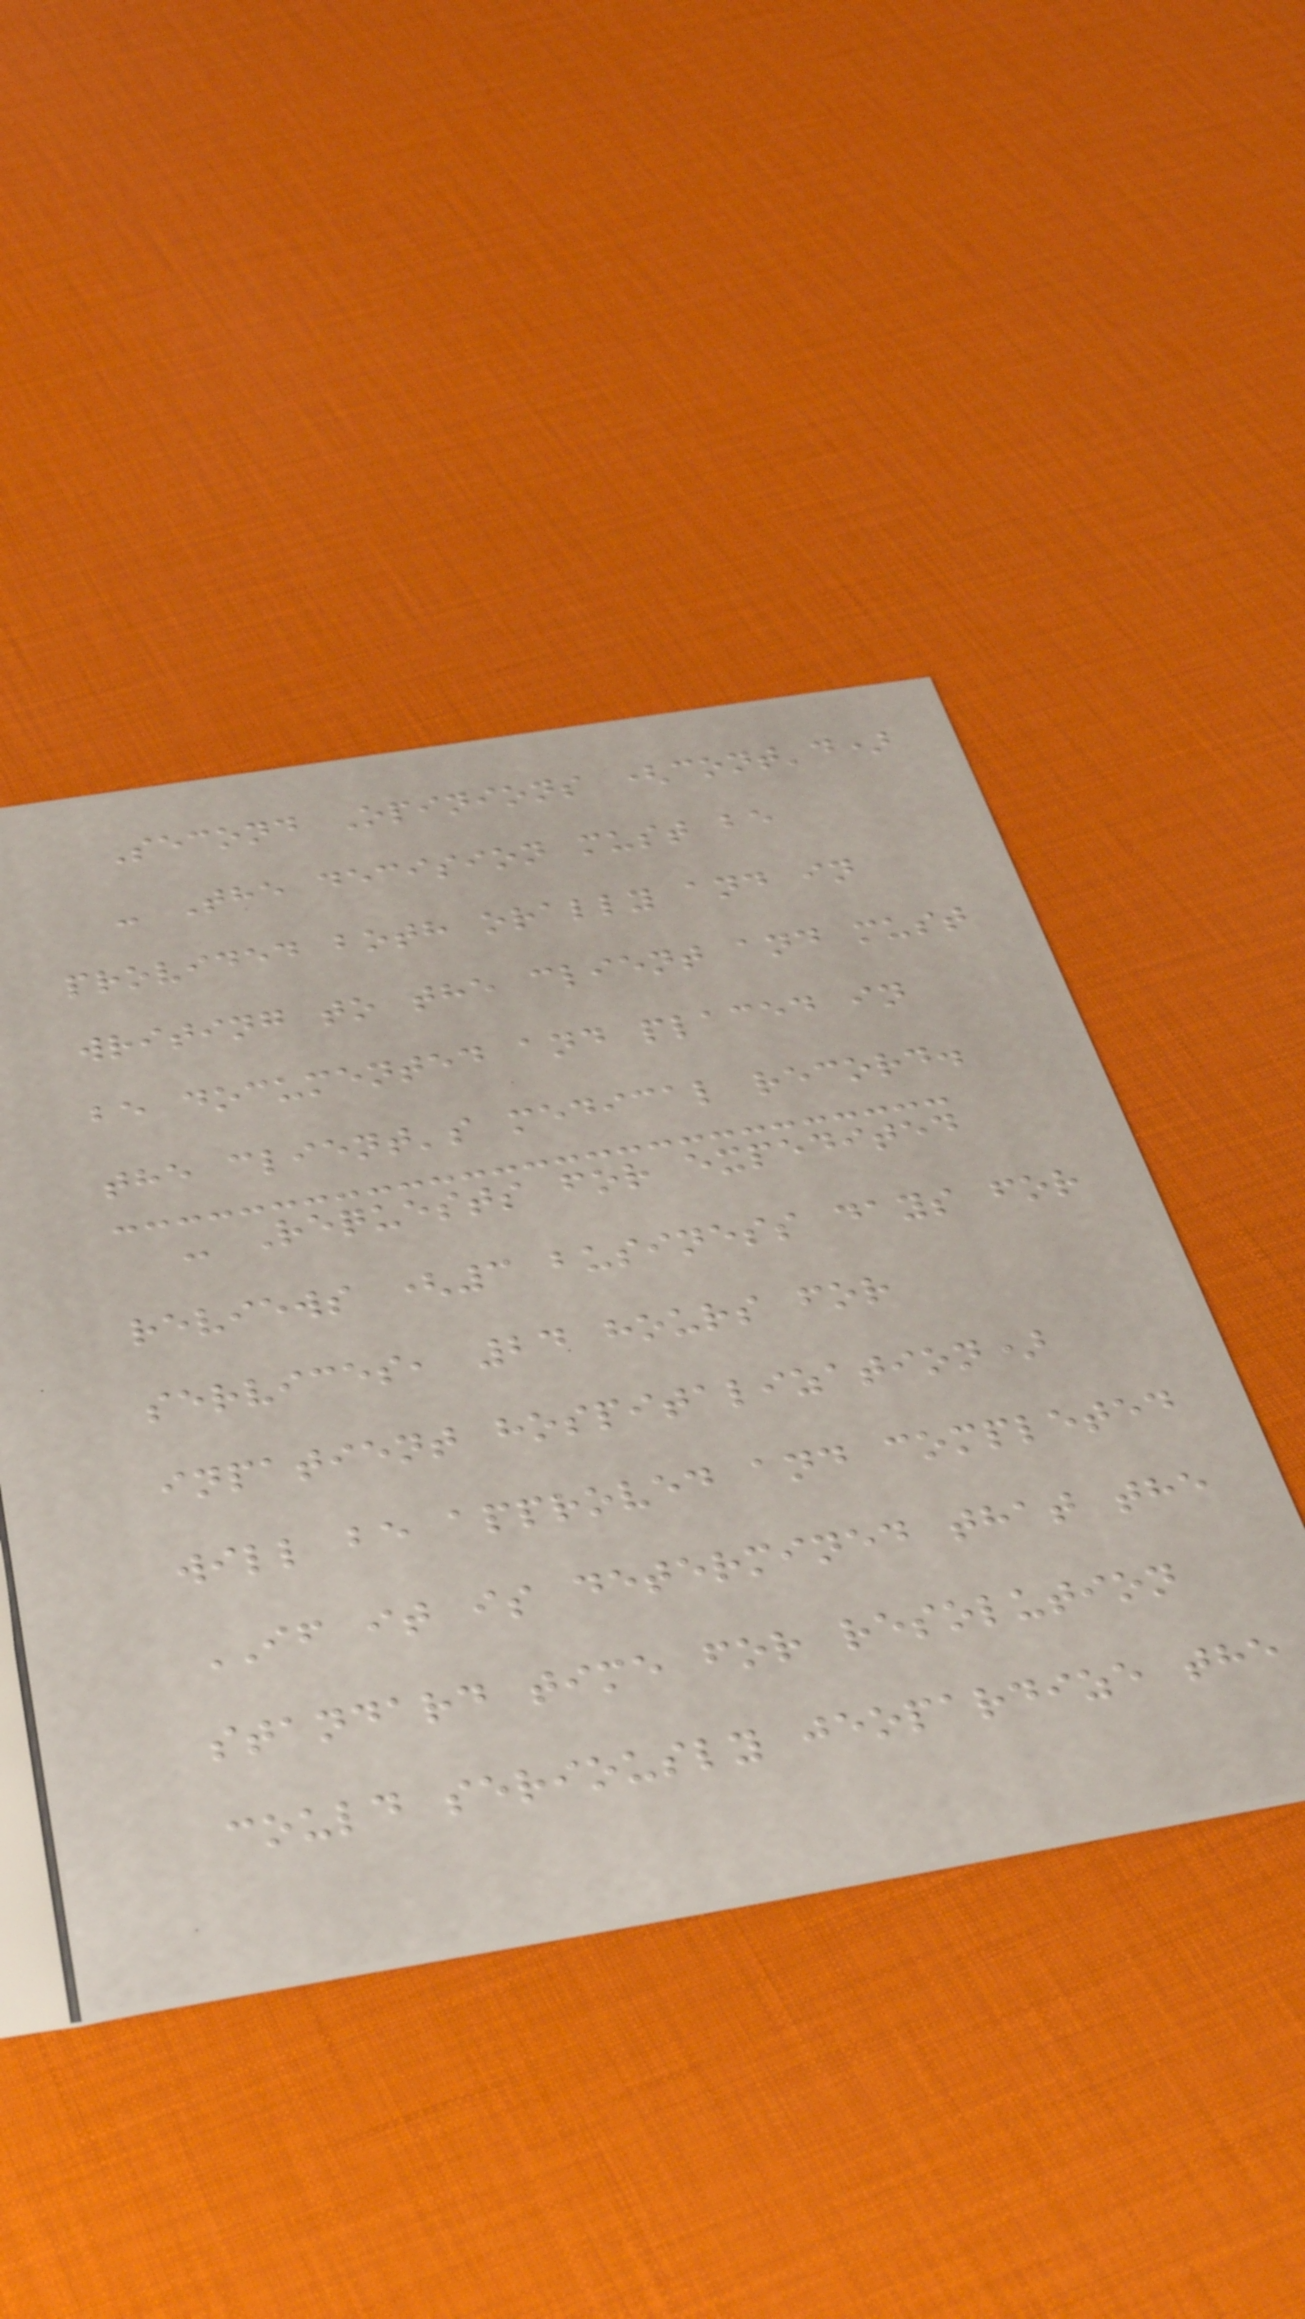Second Opinions (cont'd)
- The decision must be
provided both orally and in
writing to the client and must
be documented and placed in
the client's medical record.
- Requests for expedited
reviews (3 business days for
services, 24 hours for
inpatient hospitalization)
will be approved and completed
IF it is determined that the
standard time for resolution
could seriously jeopardize the
